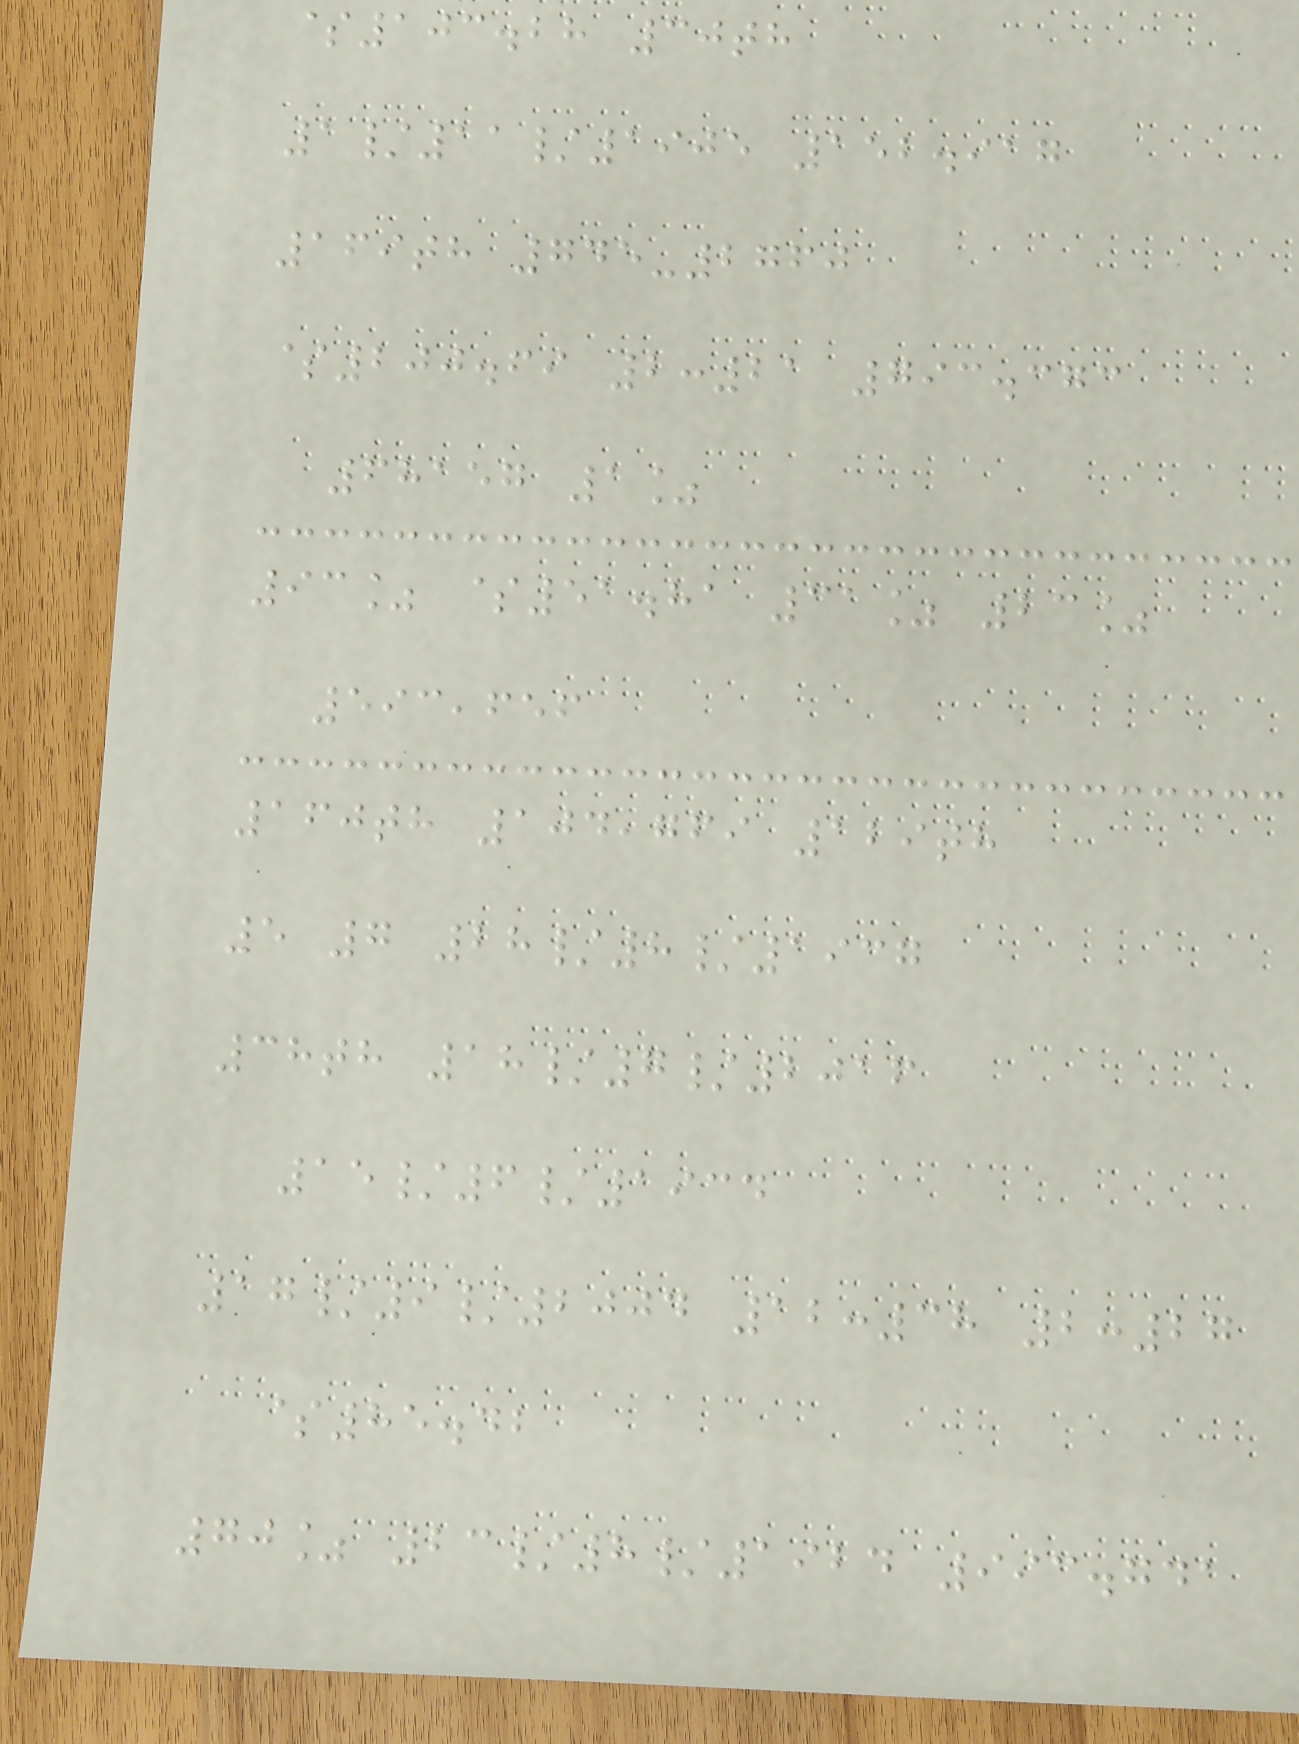$103.28 30th
1/11/1905 152.917
169th 745-2760
$200.69 2:21 793.373
68157 1%
93% $51.81 31% 23%
593,656
160th 104,769 129th
5 7 28/8/1937
38th 18/7/2016
15/6/1934
17/9/2004 12:38 2:27
$85.42
70% 23/8/1924 993.741
